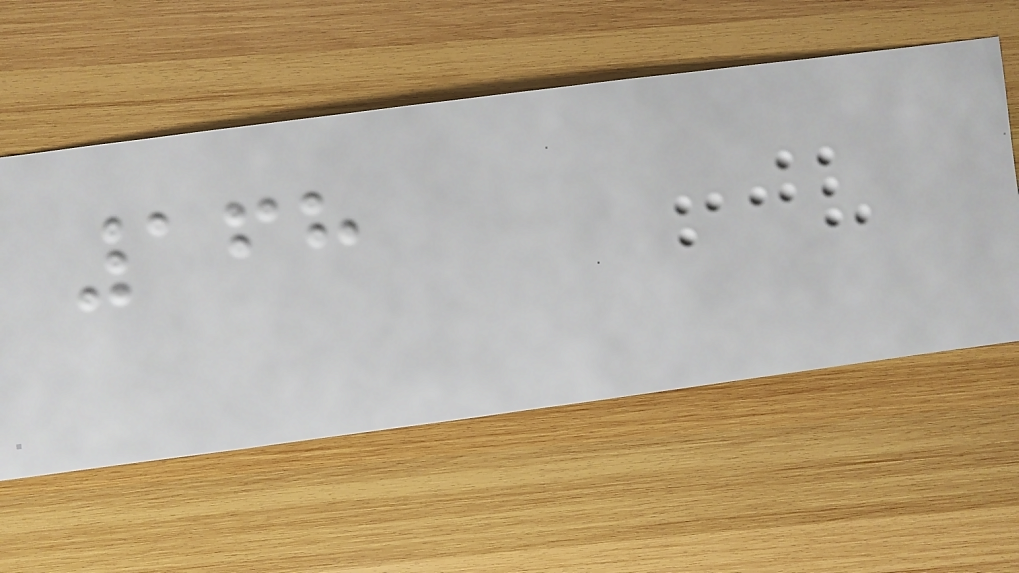168
